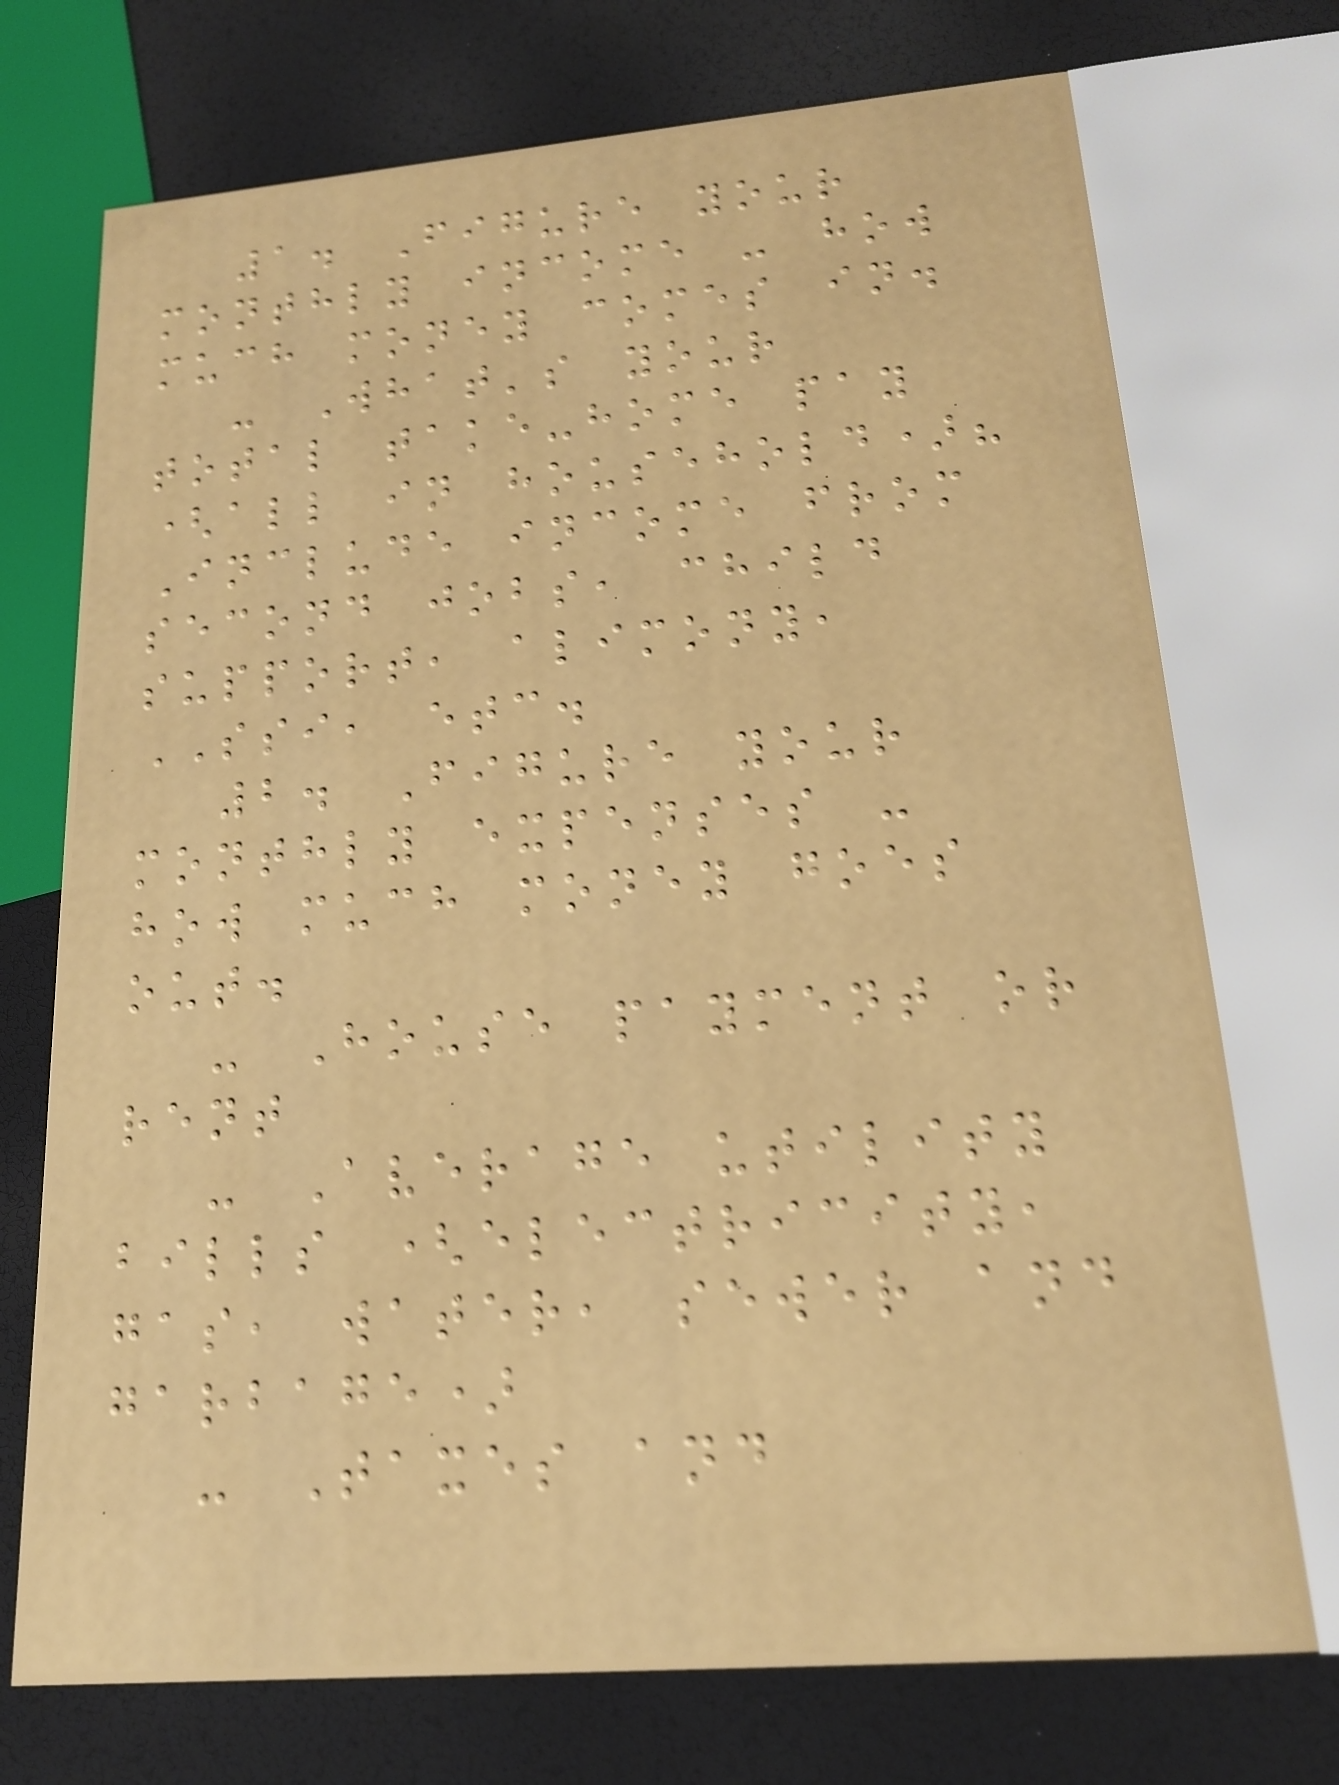1. Figure your
monthly income - how
much money comes in.
- What's your
total take-home pay
(all in household)?
Include income from
second jobs, child
support, alimony,
SSI, etc.
2. Figure your
monthly expenses -
how much money goes
out.
- House payment or
rent
- Average utility
bills (electricity,
gas, water, sewer and
garbage)
- Taxes and
